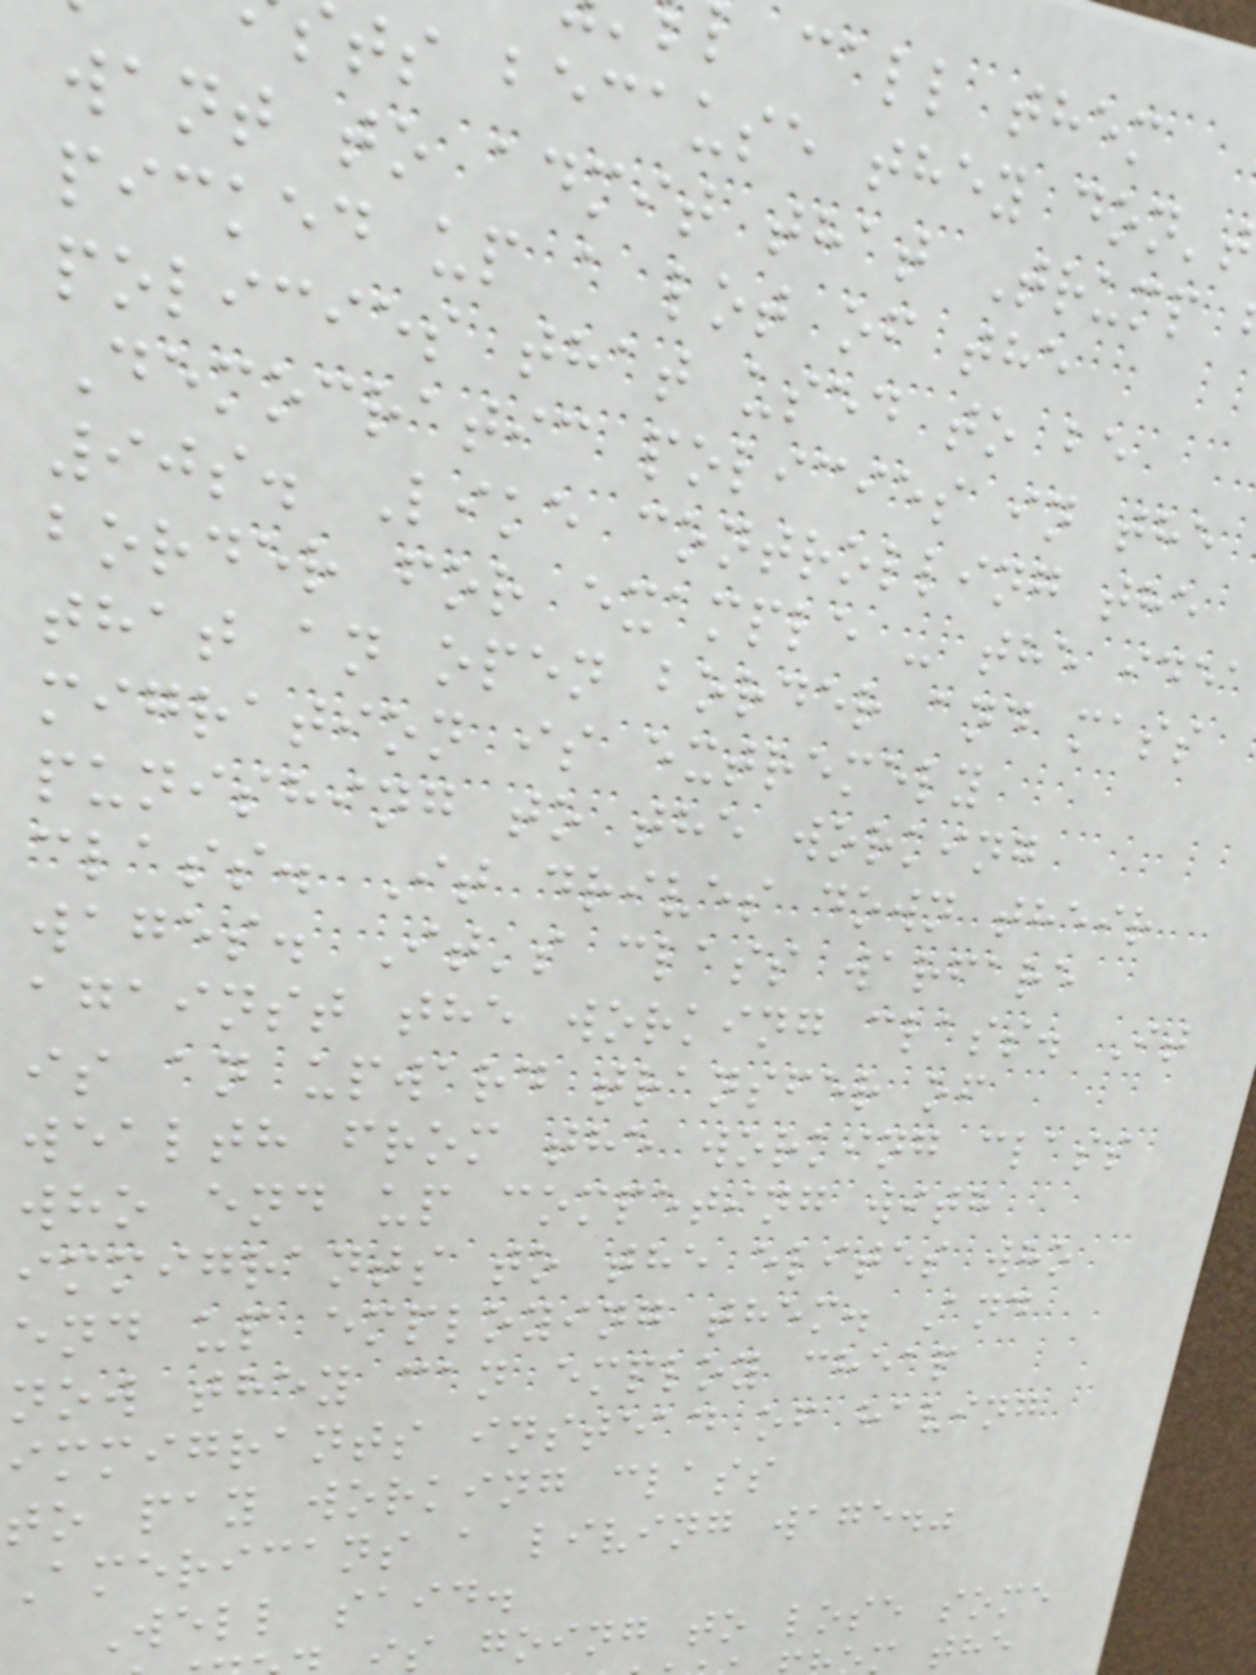l call them
ts because they don't
want to admit that Trump
picked up a lot of the
policies that used to be
Democratic policies in the
90s. Like controlling the
border for example - the idea
that an open border and mass
migration is extremely
punishing to the working
class. It drives down their
wages. It's class warfare
against the working class. It
is an upward transfer of
wealth from the working class
who end up competing with
immigrants to the elites who
end up employing them. And
now they can employ cheap
immigrants instead of having
to pay working class
Americans a living wage."
Well said.
s going to lose some
